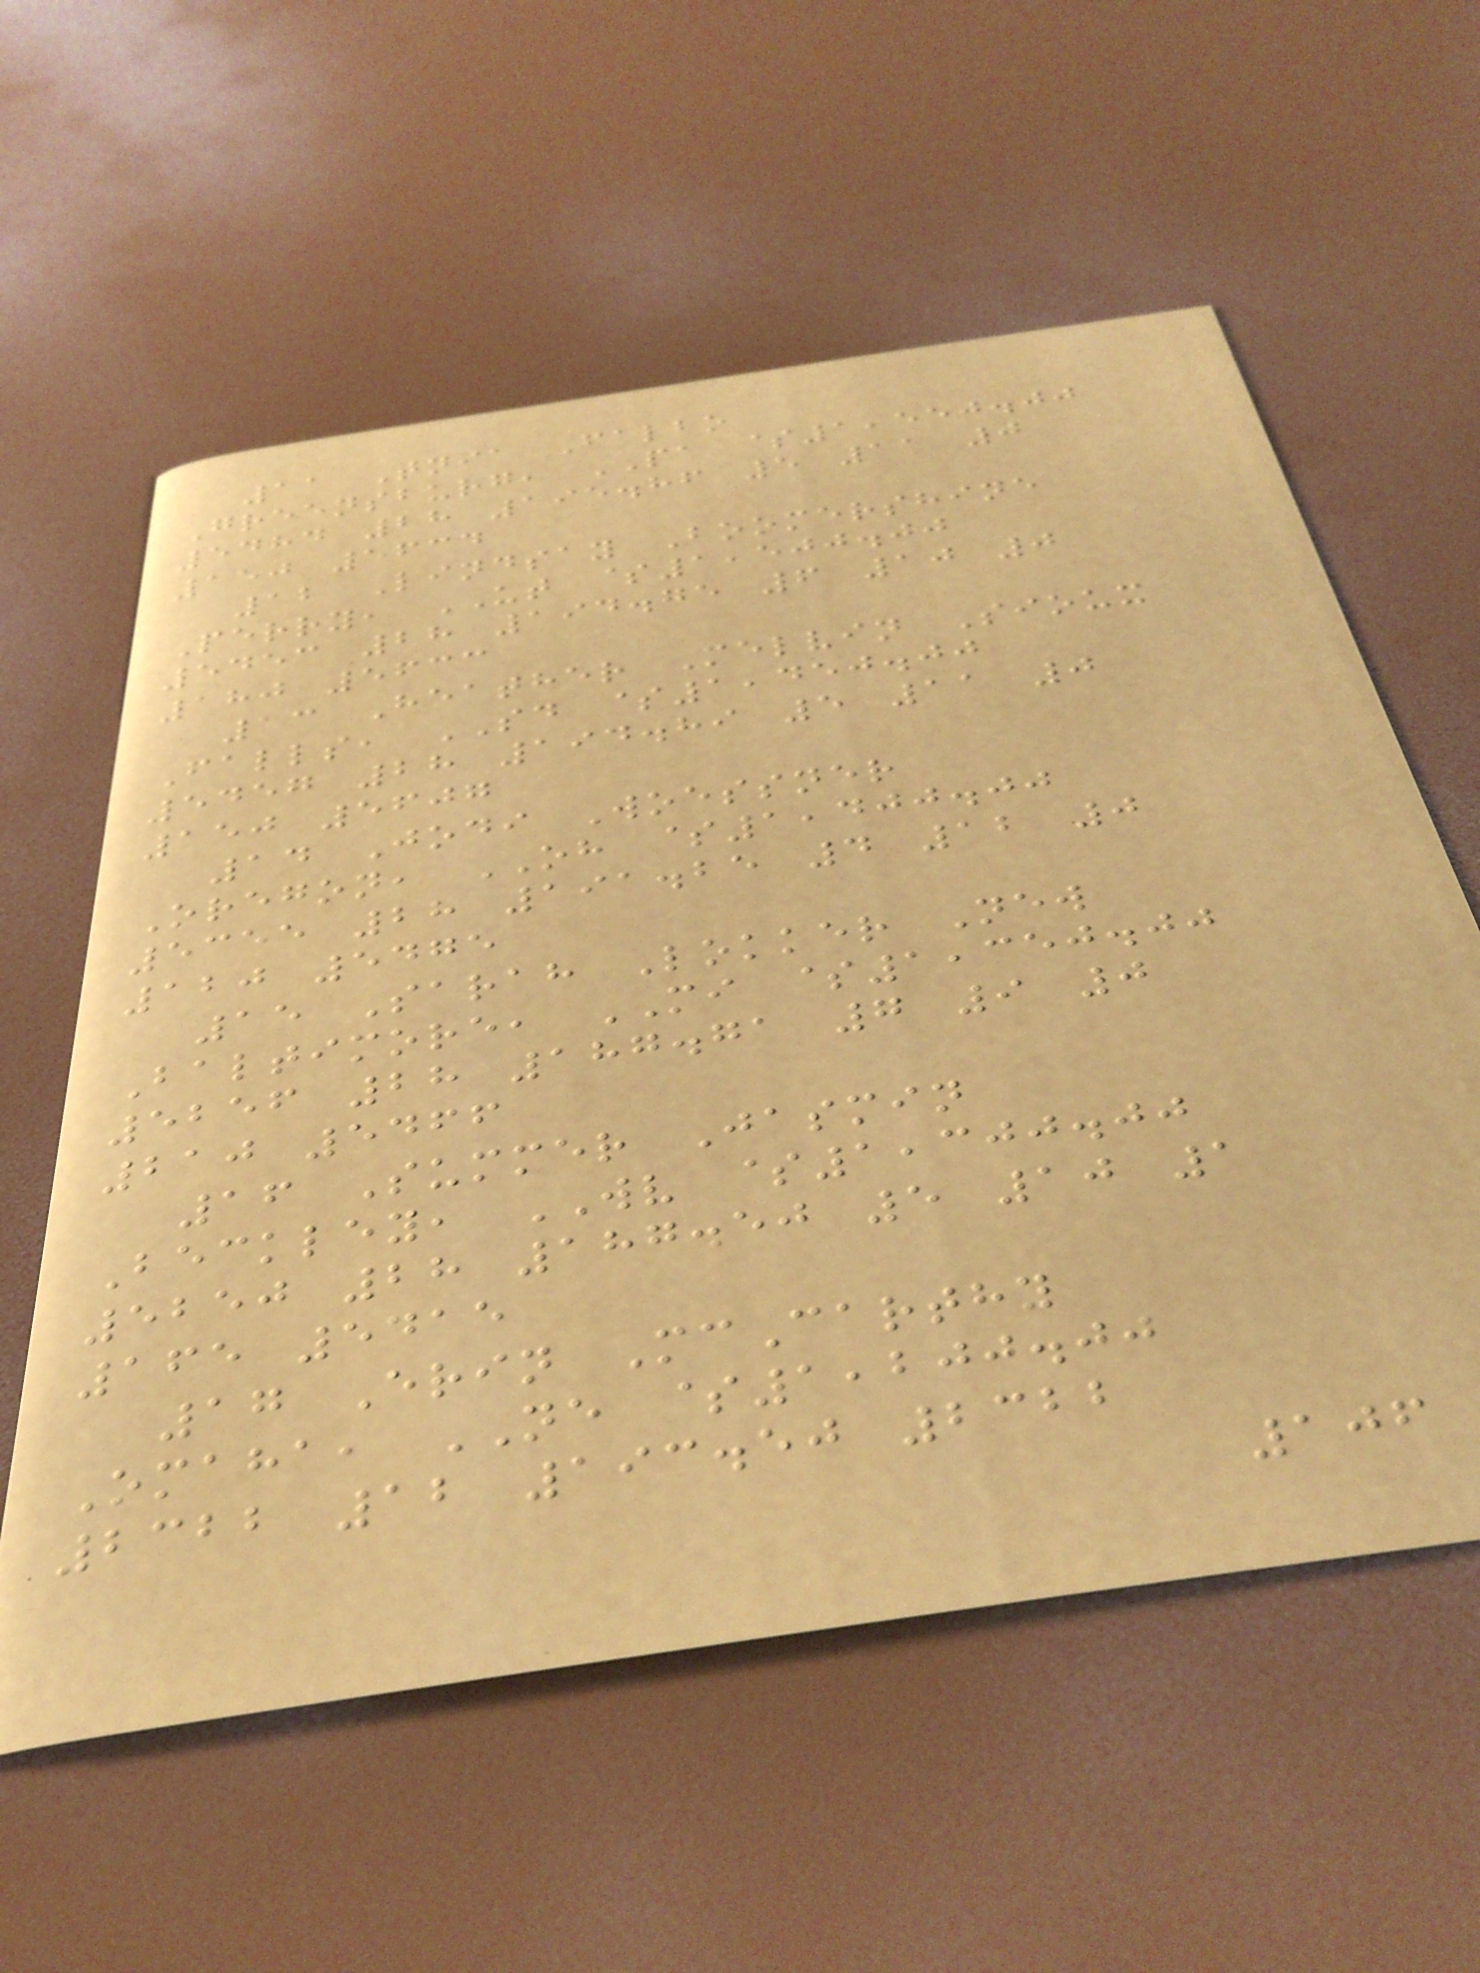11 Tnia Falbo
Greensburg, PA $1,550.00
5484 28 195.86 5 11 0
150 5634
12 Lindsay Boomershine
Perry, UT $1,500.00
5453 28 194.75 6 10 0
180 5633
13 Heather Melvin Sioux
Falls, SD $1,450.00
5457 28 194.89 5 11 0
150 5607
14 Jodi Woessner
Oregon, OH $1,400.00
5355 28 191.25 4 12 0
120 5475
15 Sarah Lokker New
Baltimore, MI $1,350.00
5256 28 187.71 7 9 0
210 5466
16 Summer Jasmin
Beckley, WV $1,300.00
5250 28 187.50 5 10 1
165 5415
17 Erin McCarthy
Omaha, NE $1,200.00
2322 12 193.50 2322
106
